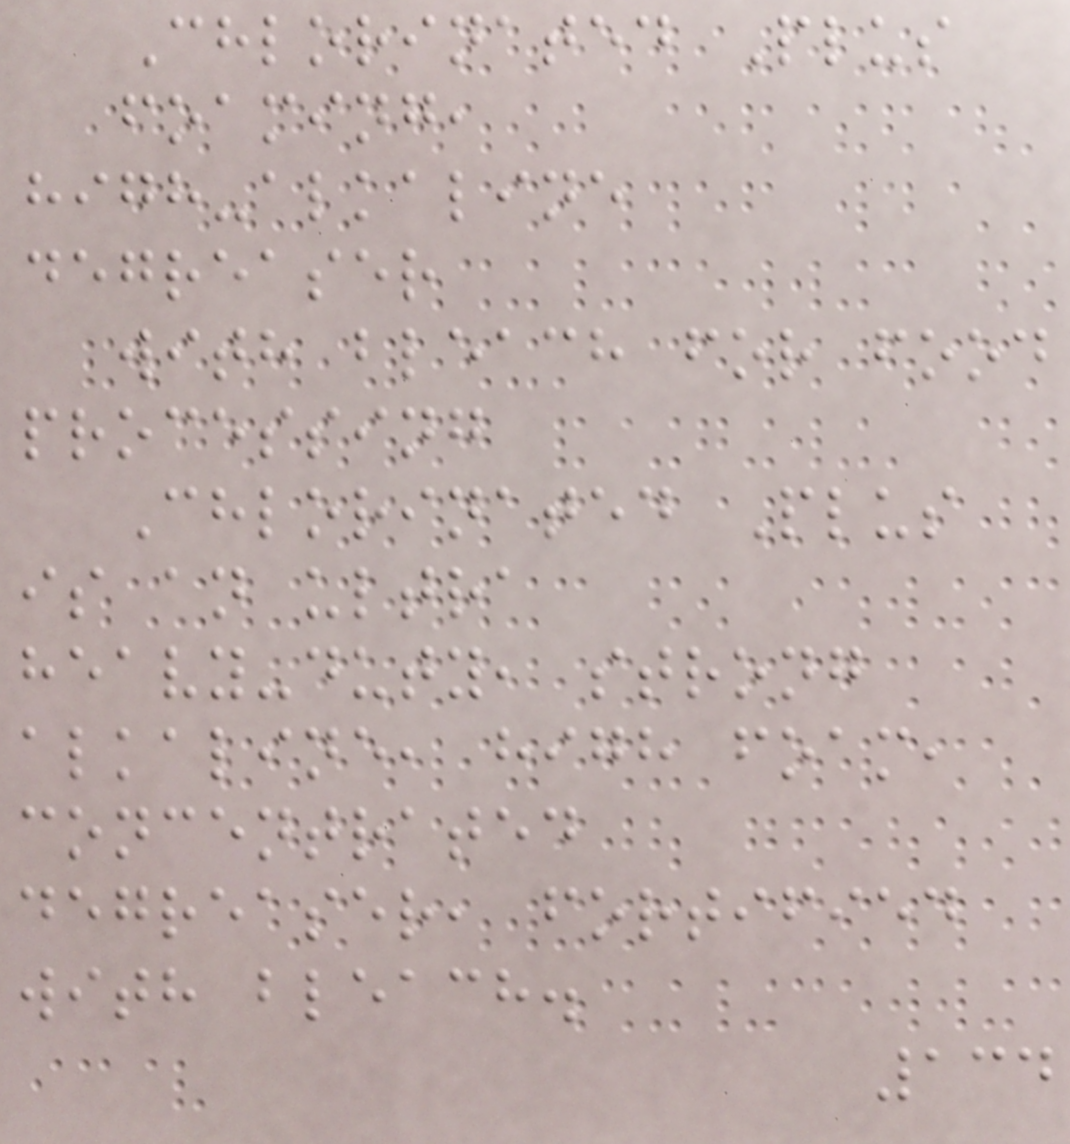Chlorinated Plus
foaming,
high-alkaline
degreaser
with bleach for food
processing
Chlorinated Plus
is an ultra
heavy-duty, strong
alkaline, high foam,
concentrated
degreaser, fortified
with bleach.
134
